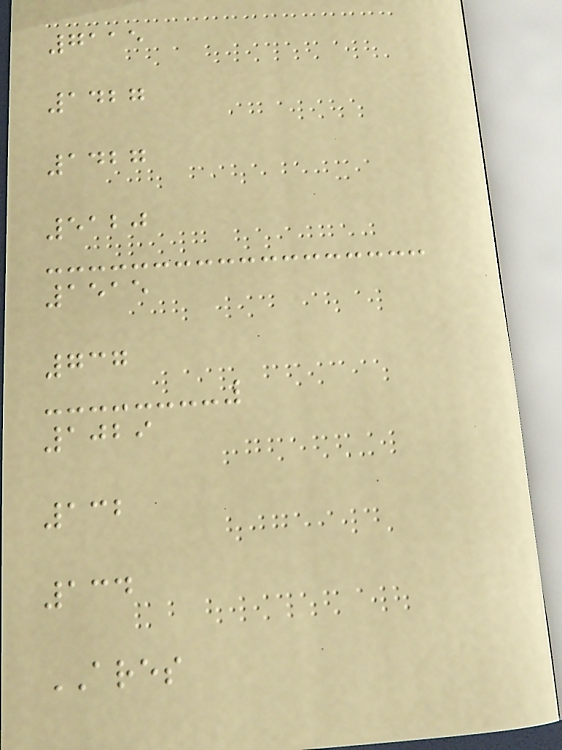7115
1427
1427
5120
1515
737
1029
132
134
ARES
